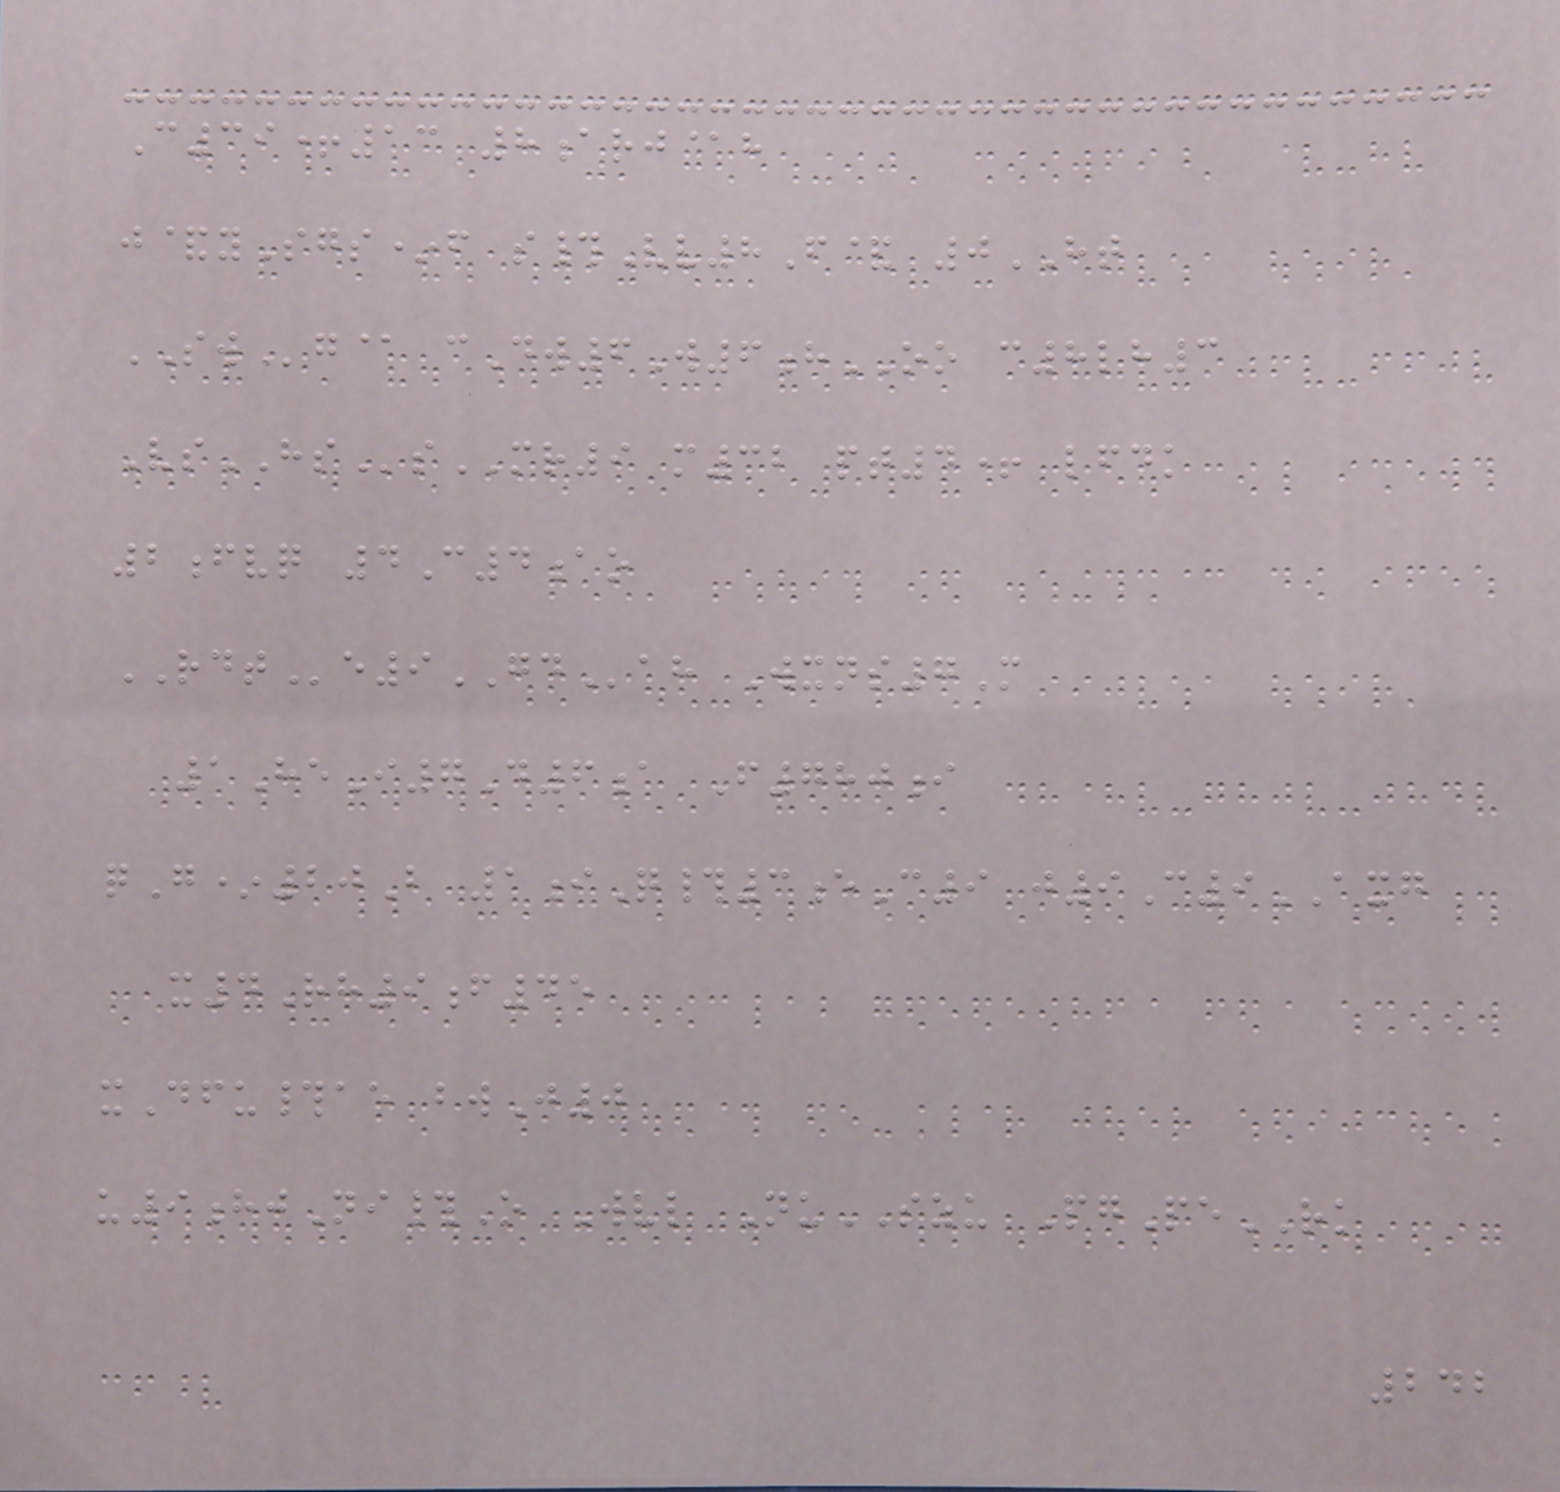C39+13 8arj@h
j&ySgs*f s#Vv8F& 0HT
SWg@ cDw6W6hOO c8lh3
VsHSsMR9 m32 pt4+ lfdk
2fvq 4C4ao
RDTe9GDah Wxns7M
1HeI7D6a F780i
qG*20B 1iQ#3eC9 j9C9AXG
x4Rh9f45
xDfu#ae bwJ0
u9hjNi#O Wvl NuSZU PgPeRK
242
